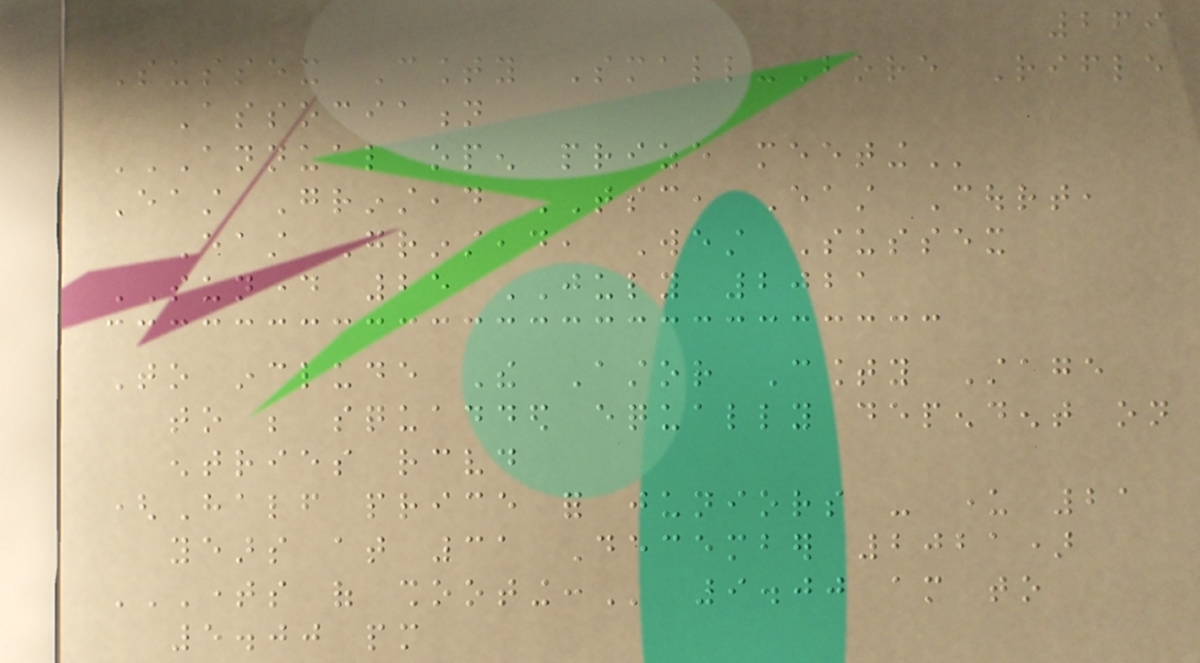269
Sussex County Small-Bore Rifle
Association
ANNUAL OPEN PRIZE MEETING
East Grinstead TSC, East Court,
East Grinstead, West Sussex
SUNDAY 25 JULY 2021
To include The Astor County Stage
to be squadded equally dependent on
entries received
(Half price for juniors - under 21
years at 31 December 2021)
TIMES OF SHOOTING: 9.00 am to
5.00 pm
